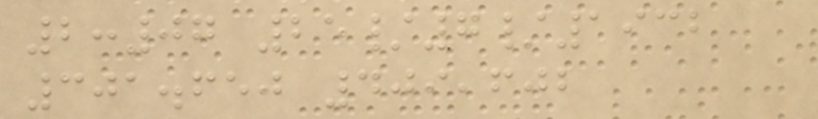2:07 25/7/1932
301.650 409,602
